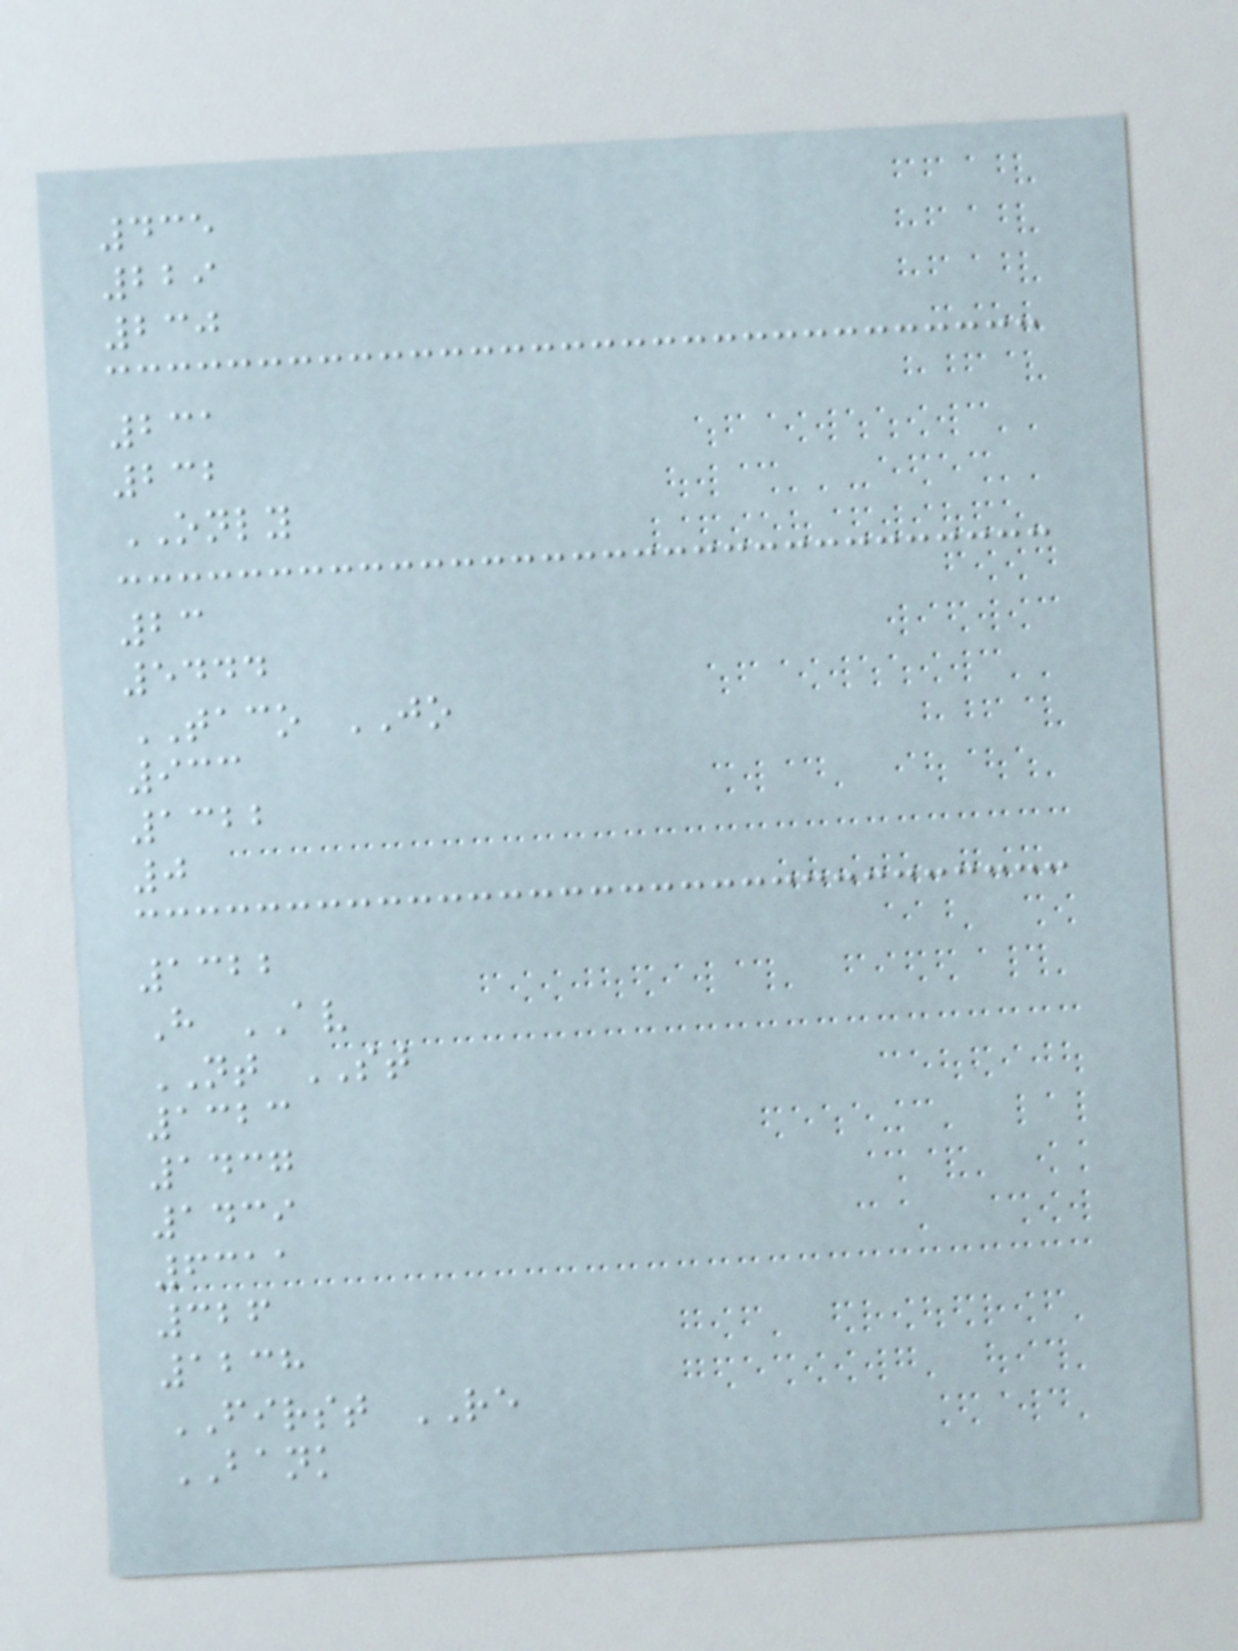435
229
230
231
232
ONLY
23
5444
TACO JO
933
1322
0
1322
H AV
NT ST
1323
1437
1439
6311
326
1238
FIRST RE
BANK
